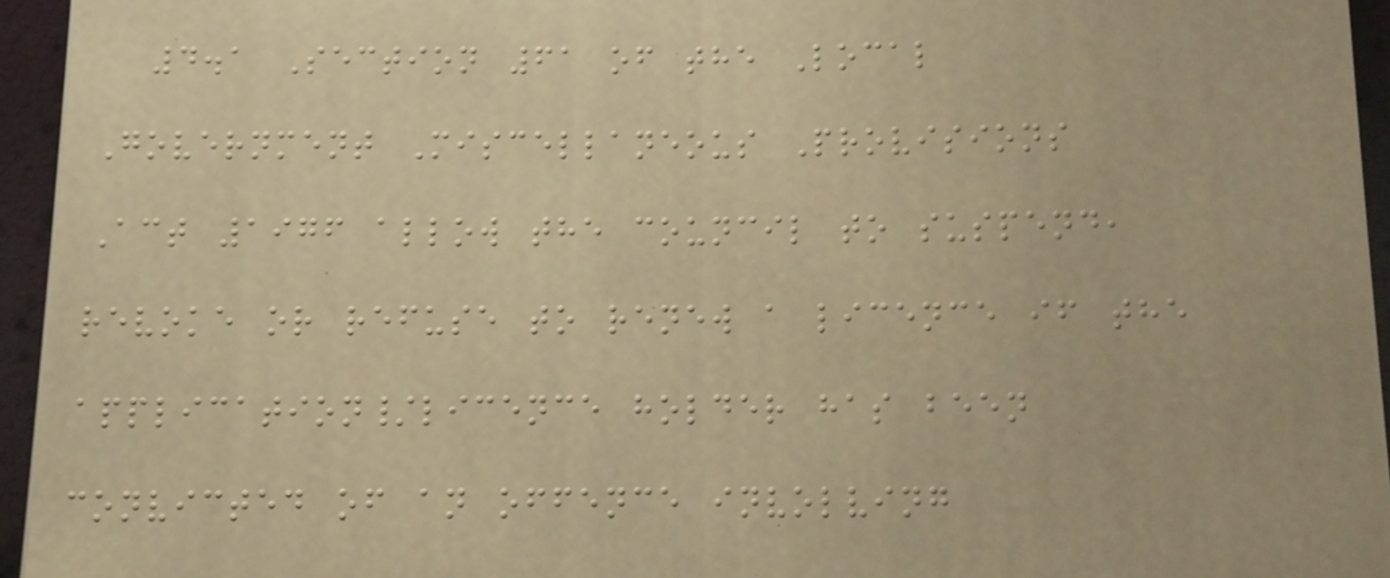4.1 Section 61 of the Local
Government Miscellaneous Provisions
Act 1976 allow the council to suspend,
revoke or refuse to renew a licence if the
application/licence holder has been
convicted of an offence involving
